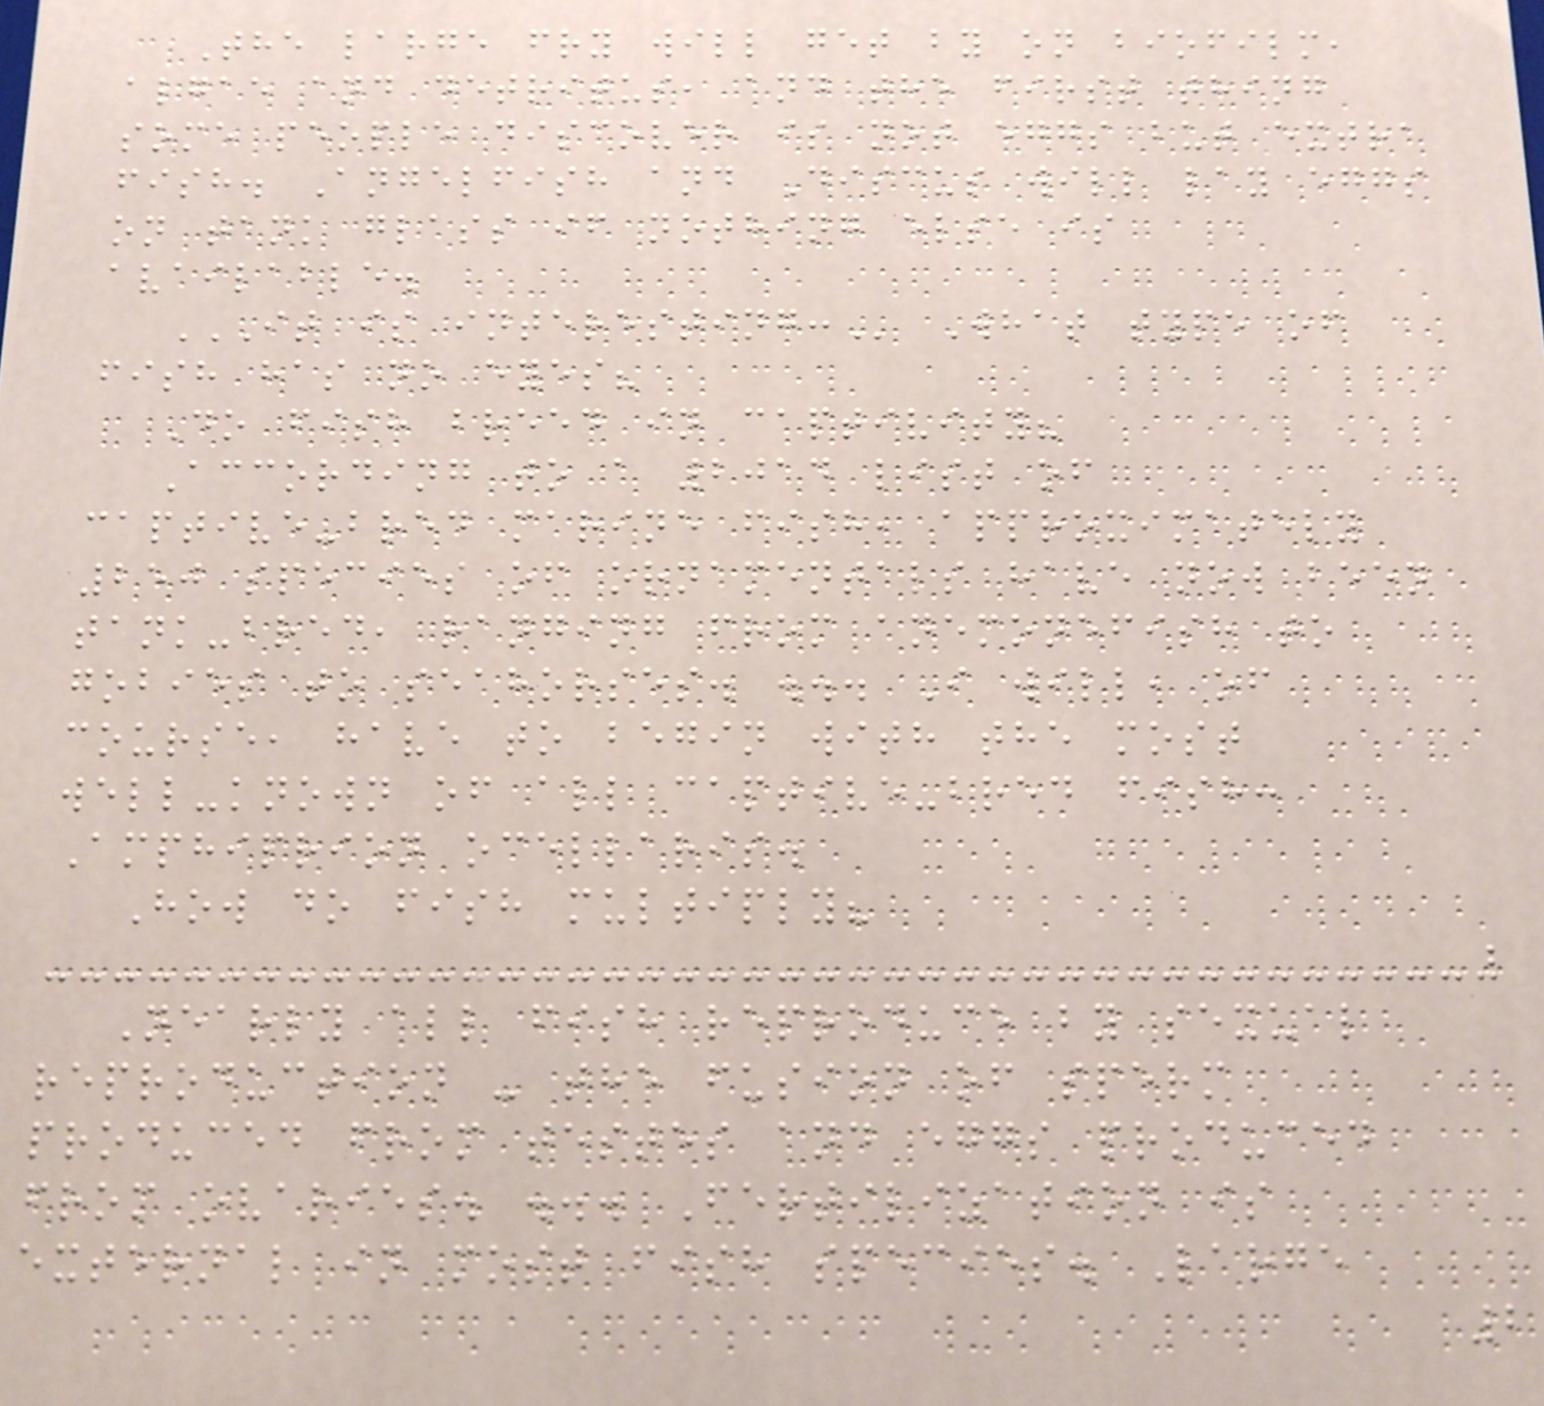The large fry will get by on biofilm,
algae and detritus, and the first thing
some people discover is not eggs but extra
fish. Angelfish and Discus will lay eggs
on tank glass if nothing else is
available.
IT IS INTERESTING: What type of
fish has no eyes?
Do fish breed in captivity?
According to a 2014 list of
captive-bred marine fish, approximately
250 species of ornamentals have now been
tank-bred, ranging from anemonefish to
gobies to seahorses. ... I will, of
course, have to begin with the most
well-known of all captive-bred fish:
Amphiprion ocellaris.
How do fish multiply?
Nearly all fish reproduce by sexual
reproduction - the fusion of sperm
produced from testes and eggs produced
from ovaries. ... Fertilization is
external in most fish species. Large
2
